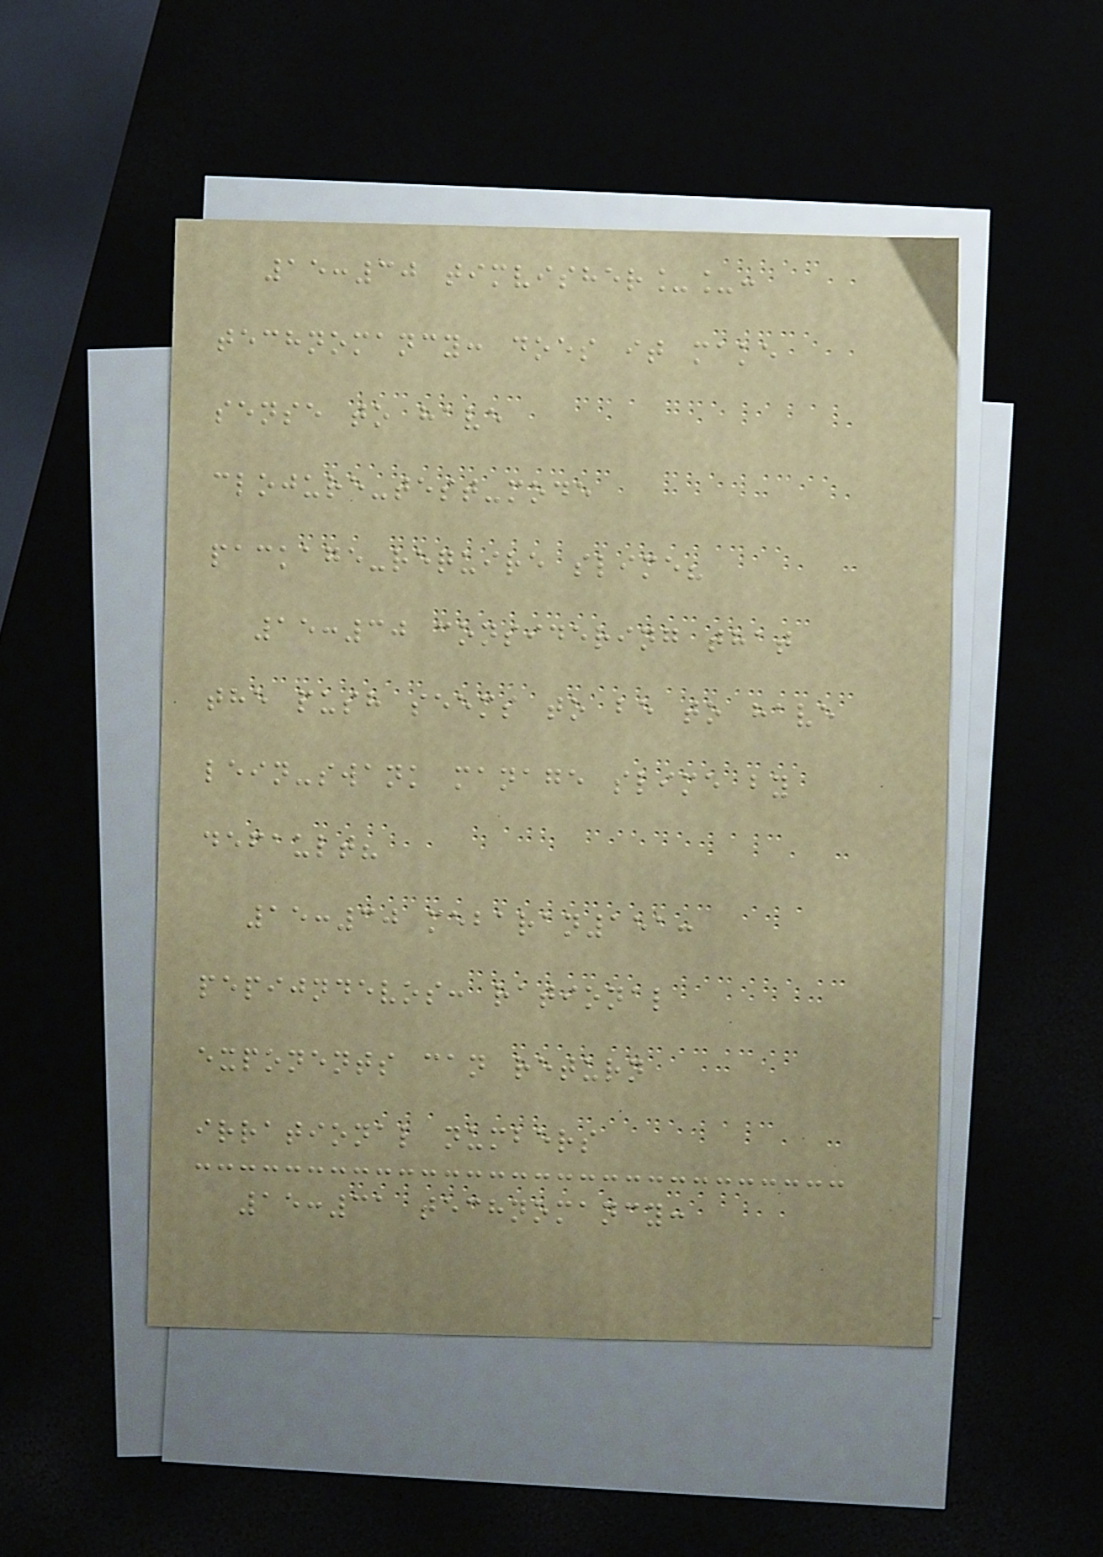15:30 timvisher__:
technomancy: does it make
sense to have
clojure-test-mode
package-require slime?
15:30 considering that
the push seems to be to have
lein-swank manage slime by
default?
15:30 mebaran151:
pepijndevos: rational
exponents can return
irrational numbers
15:31 technomancy:
